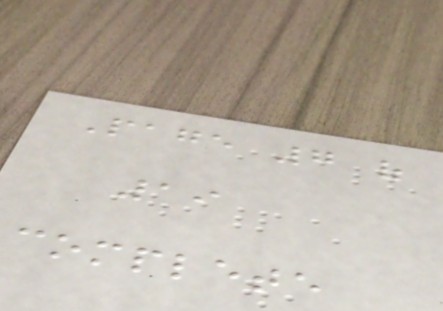Page 7 of
19
complete
